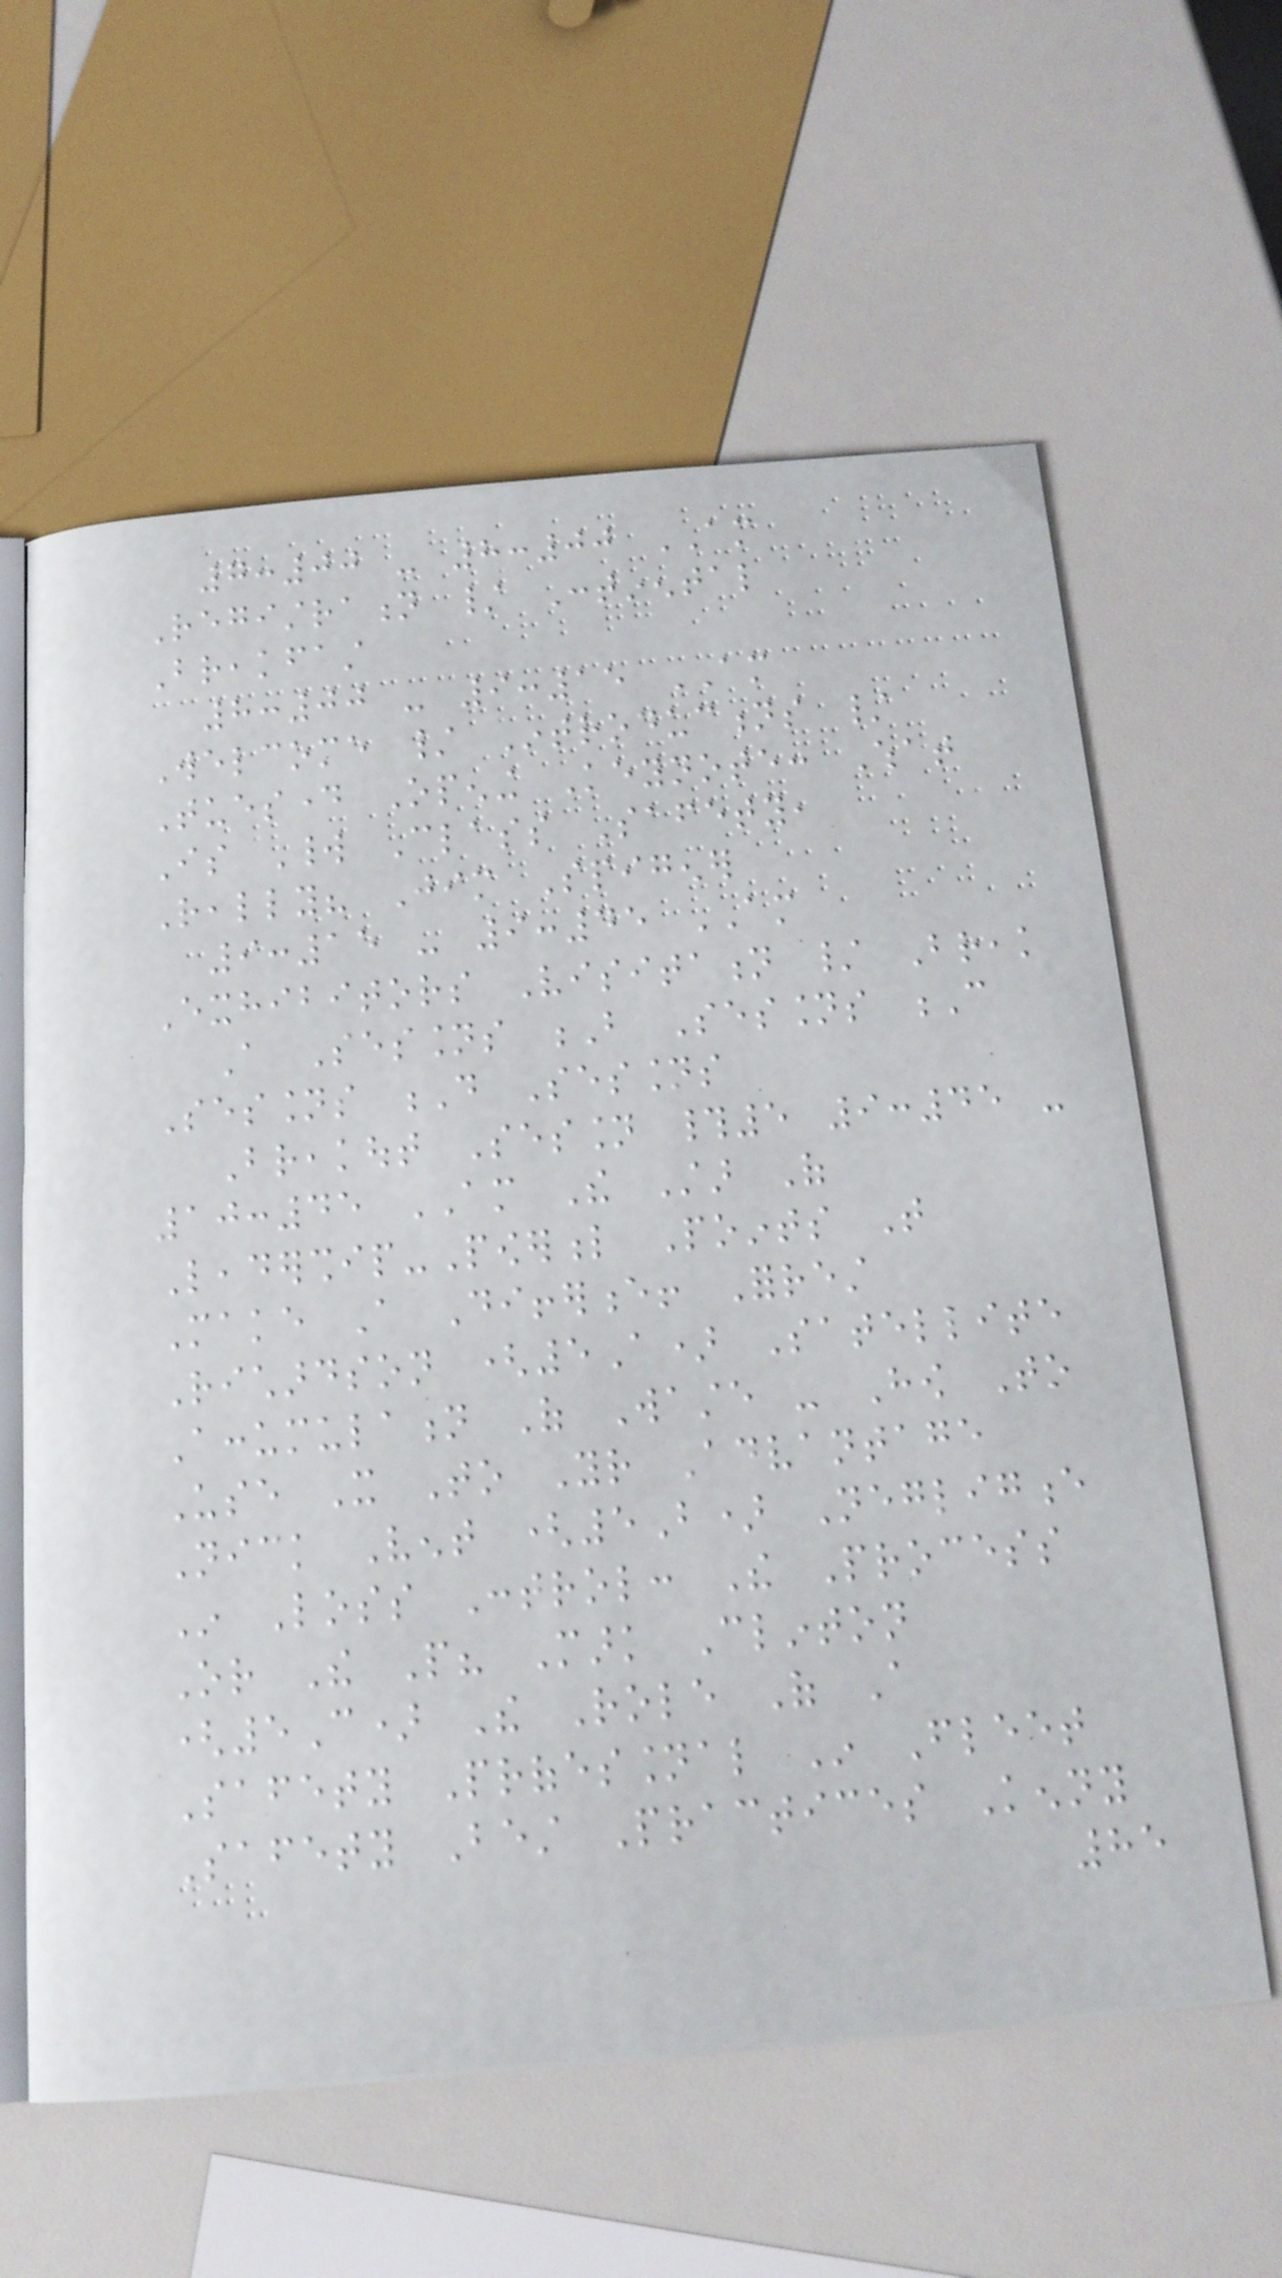7:00 - 8:00 AM
Registration / Continental
Breakfast
8:00 - 9:15 AM
Welcome / Introductions /
Tuesday Opening Keynote: What
Is World Class Safety,
Really? Jim Spigener
9:15 - 9:45 AM
Exhibitors Visitation / Break
A Sessions B Sessions C
Sessions D Sessions
Breakout Session #5 9:45 -
10:45 AM The Star Of
Leadership-Powerful Points That
Make A Difference! Forrest
Richardson (5A) Satellite
Accumulation Of Waste - How To
Use It To Your Advantage
Nick Vent (5B) Negligence
In Loss Control: The Process
Or The People? Mark Clinton
(5C) The Role Of A
Safety Professional In Fleet
Safety Best Practices Kenny
85
